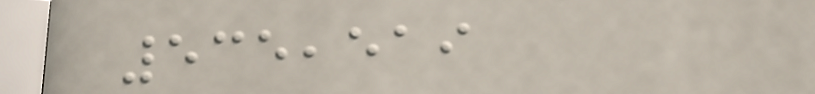535,519
